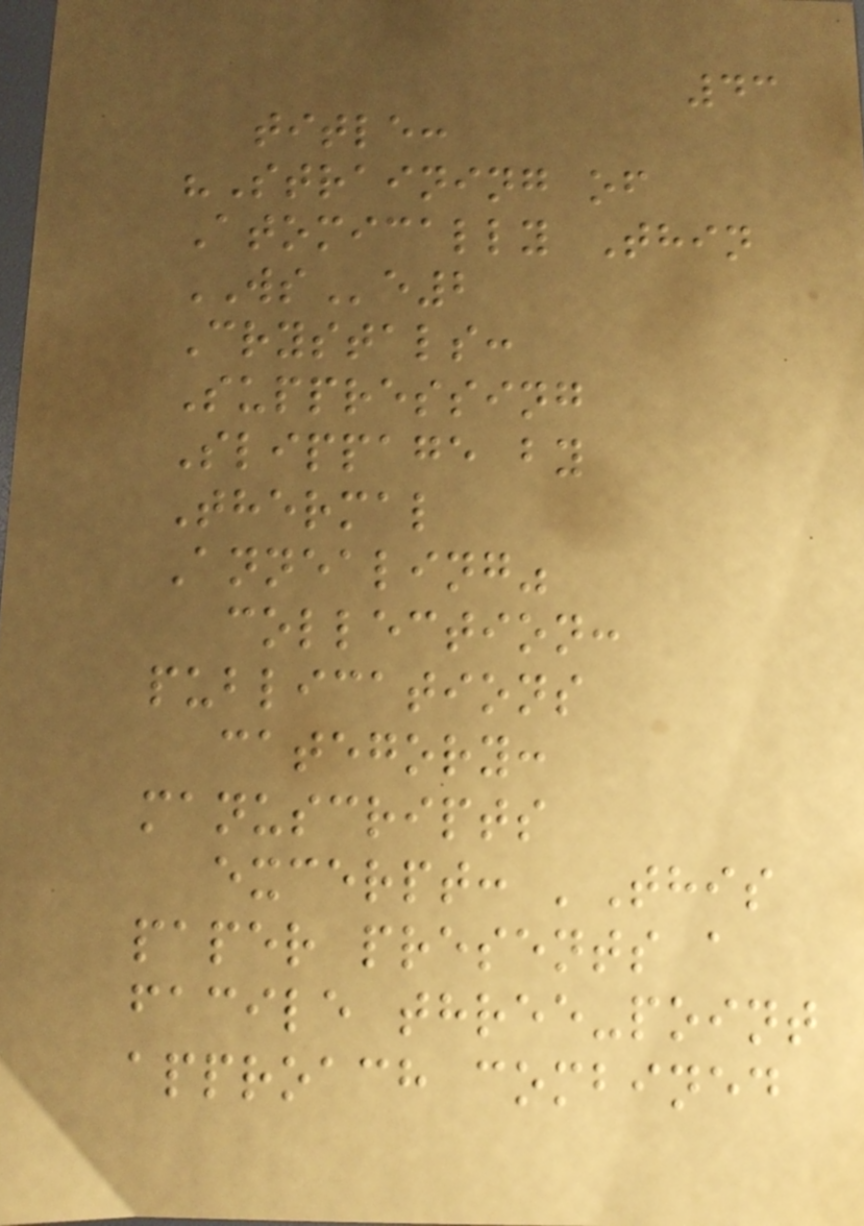43
title:
"Straining of
Atomically Thin
WSe2
Crystals:
Suppressing
Slippage by
Thermal
Annealing"
collection:
publications
category:
manuscripts
excerpt: 'This
paper presents a
facile three-point
approach combined
